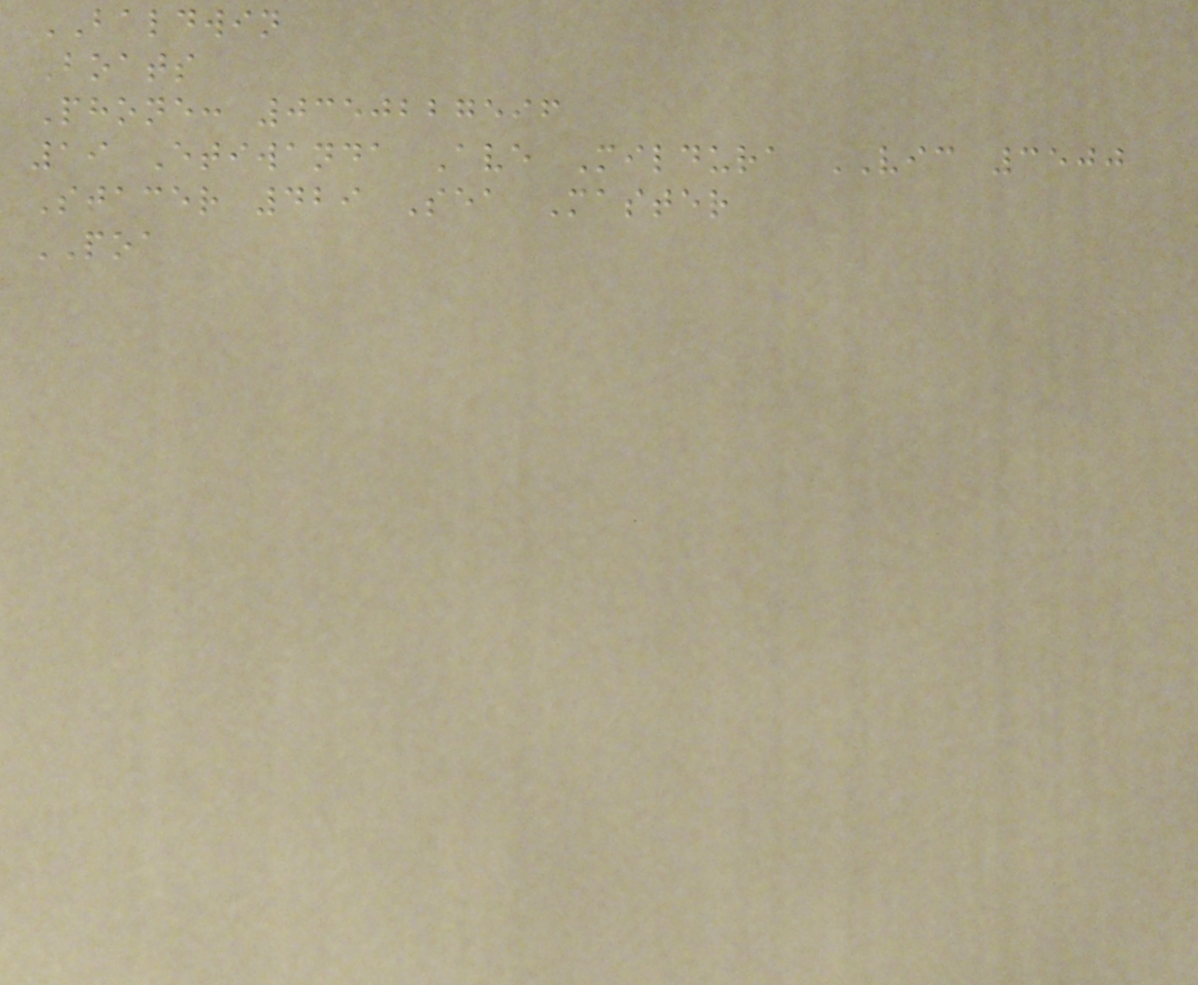BALDWIN
Boats
Phone: 0350227596
19 Etiwanda Ave Mildura VIC 3500
Stacer 429 Sea Master
POA
